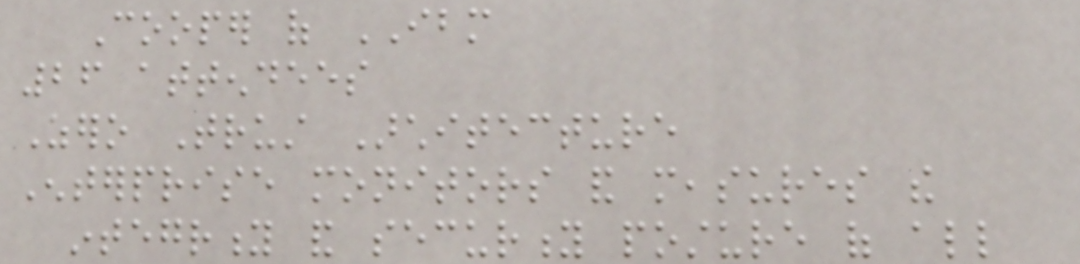Cooper of IBM
26 attendees
Zero Trust Architecture
Enterprise monitors and measures the
integrity and security posture of all
